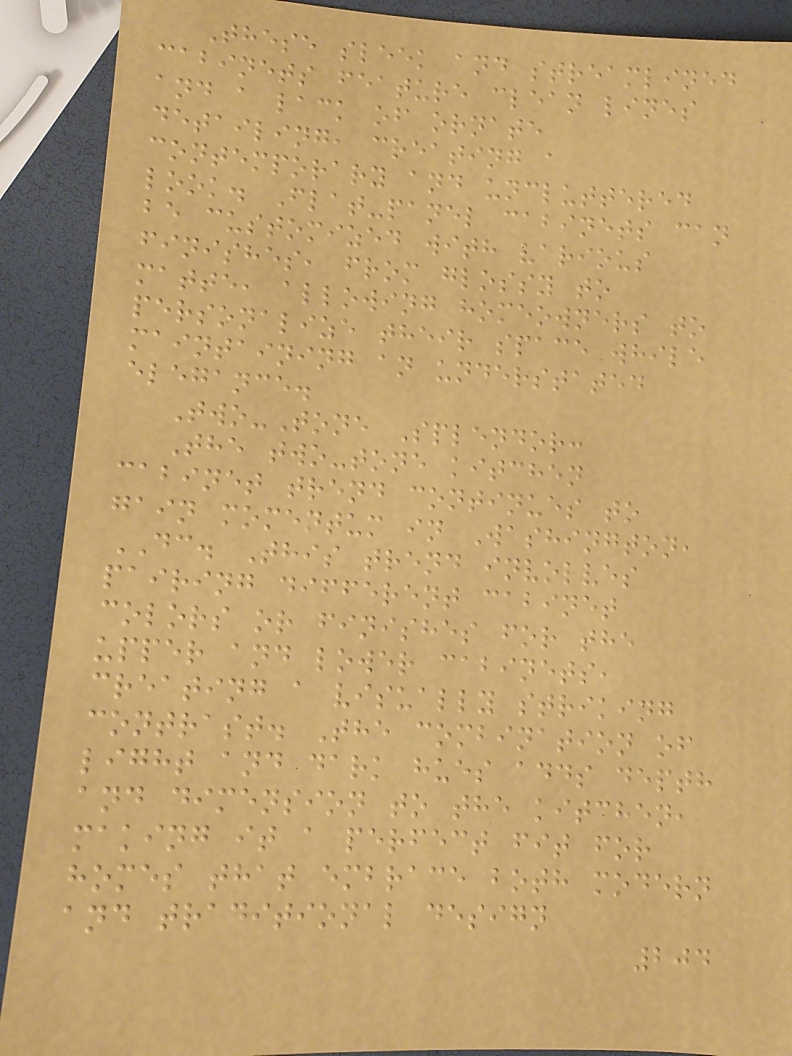These sleek and streamlined
cabinets feature clean lines
and a lack of ornate
detailing, creating a
contemporary and uncluttered
look. Flat-panel cabinets can
be customized with various
finishes, from glossy to
matte, allowing homeowners to
personalize their space while
maintaining an understated
elegance.
Two-Tone Splendor:
The two-tone kitchen
cabinet trend continues to
gain momentum in Washington,
DC. This trend involves
pairing different cabinet
colors or finishes for the
upper and lower cabinets,
creating a visually striking
contrast. The combination of
light and dark hues adds depth
and dimension to the kitchen,
making it a perfect fit for
homes that embrace both modern
and traditional design
204
